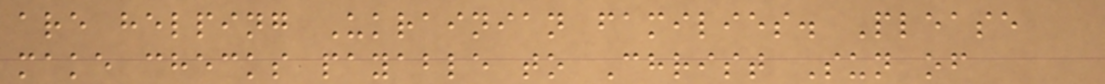are helping Ukrainian families. Please
make checks payable to Christ Sun of
